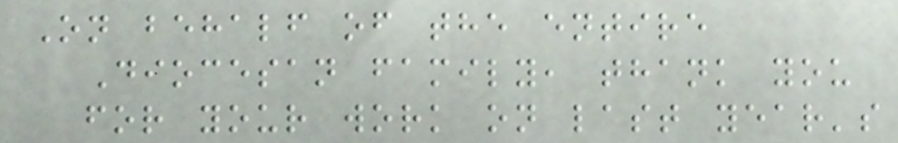On behalf of the entire
Diocesan family, thank you
for your work on last year's
